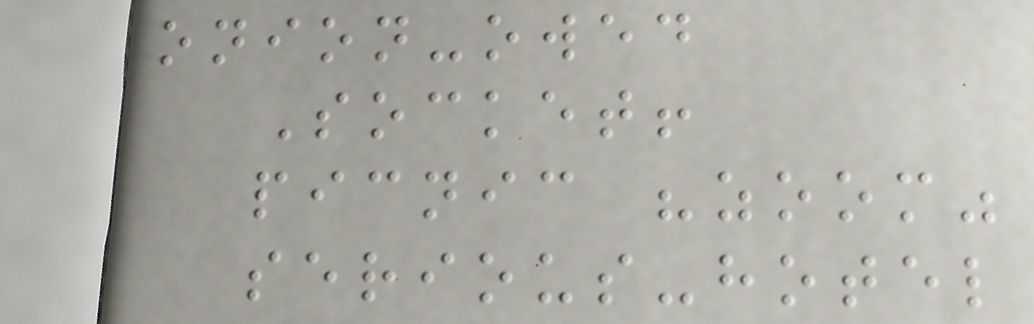onion-owed
Socket!
picnic "zoom"
serious-hotel
